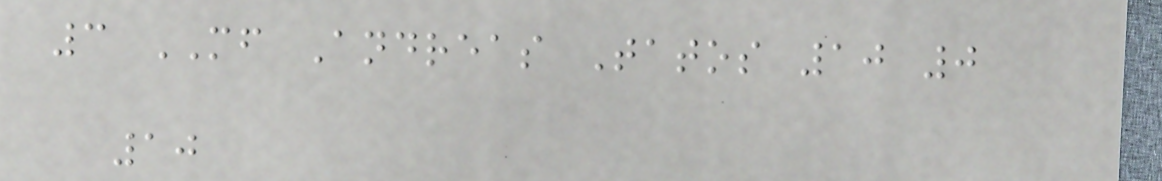3 MF Andreas Tatos 10 0
10
